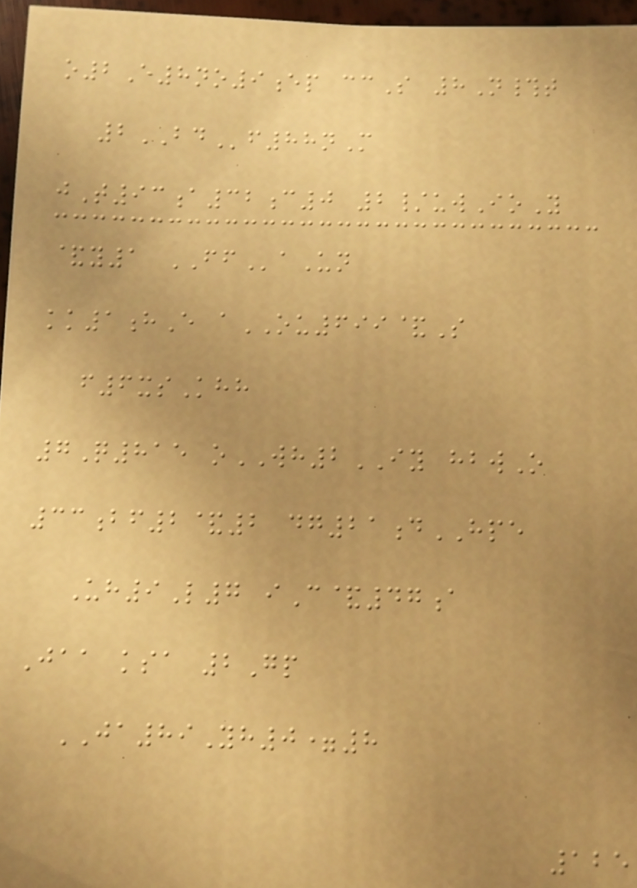o2E8no9ep ccS 8N#t
2BDf88nM
jT93a32c0 2/uwIoY
&y1 FFaUn
kk1hE aOU699&S
f6xsKhh
7Q815 oWH2IY hbwO
33bf2&2 dg21dHPE
Uh9L7 iC&47a
Jaa ksa 2Gp
JA89Yh0=8
125
